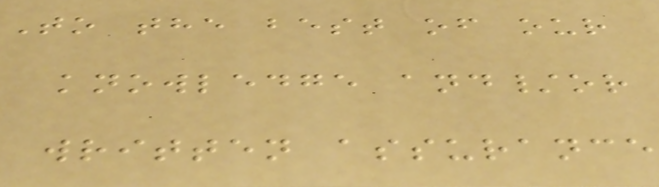To the best of our
knowledge and/or
written assurance
